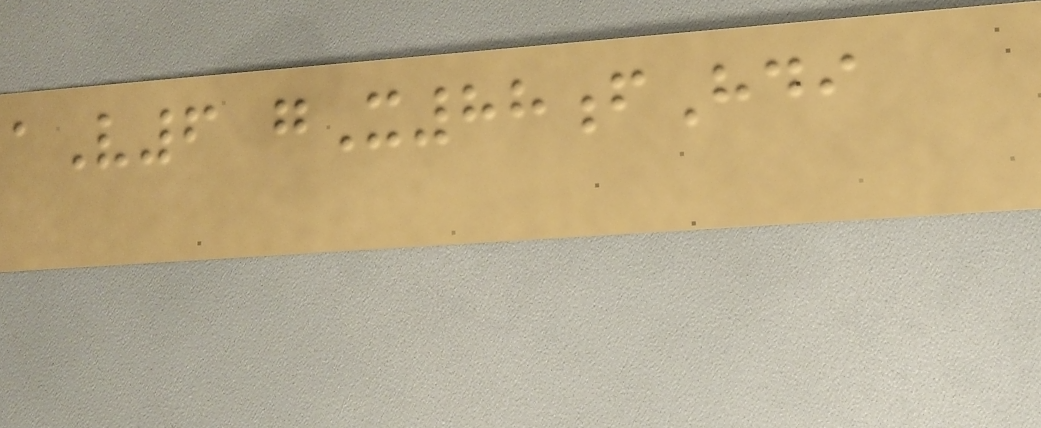aV6 gX88fHdi
